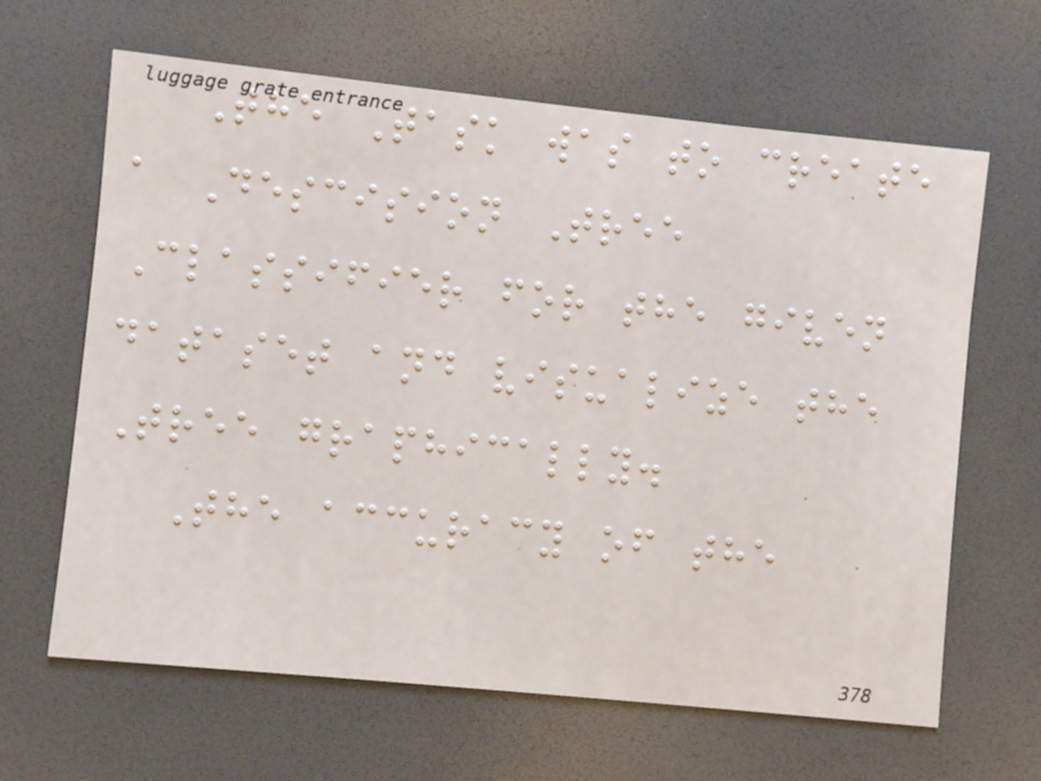The Task was to create
a Descision Tree
Classifier for the given
dataset and visualize the
Tree graphically.
The accuracy of the
